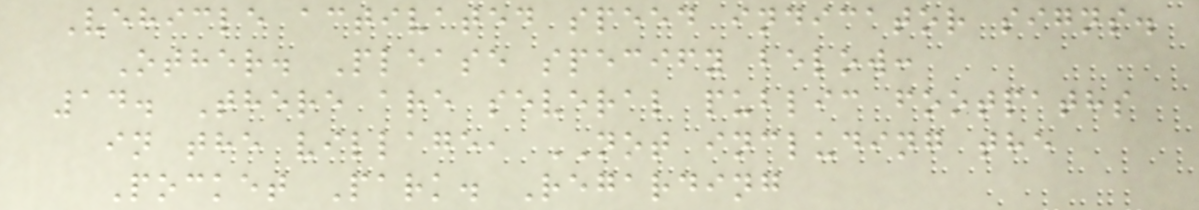Vehicle activated speed indicator signs.
Other. Please specify below:
14. There are several public footpaths
in the village, NOT including the
Pocket Park. Regarding
